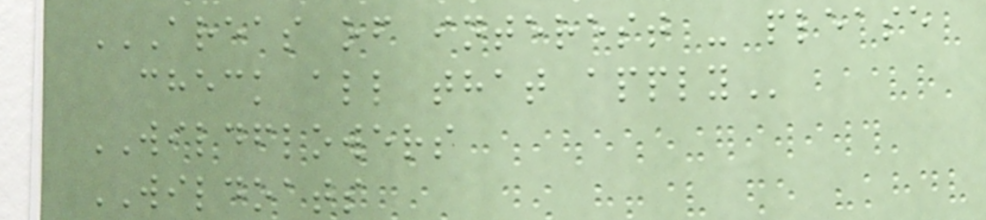AREAS OF INTEREST - PLEASE
CHECK ALL THAT APPLY
WILDFLOWERS
WILDOATS
